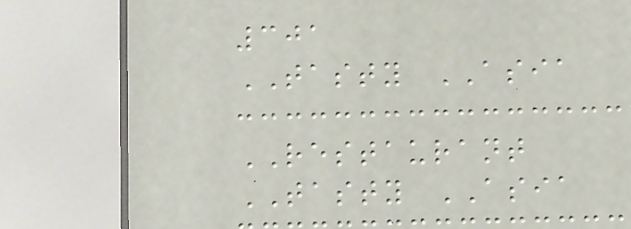301
TASTY ASIA
RESTAURANT
TASTY ASIA
